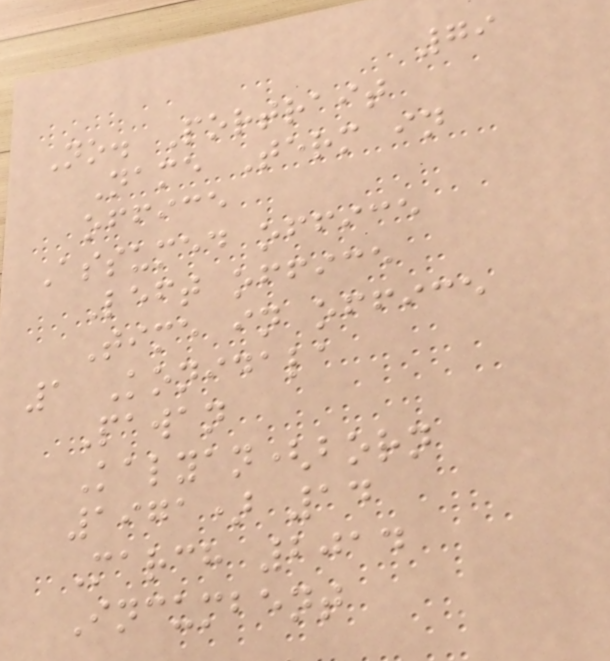79
No. Portrait
Name Term in
office
Assumed office
Left office
Time in office
1 Konidala
Pawan
Kalyan(born
1971) 14
March 2014
Incumbent
